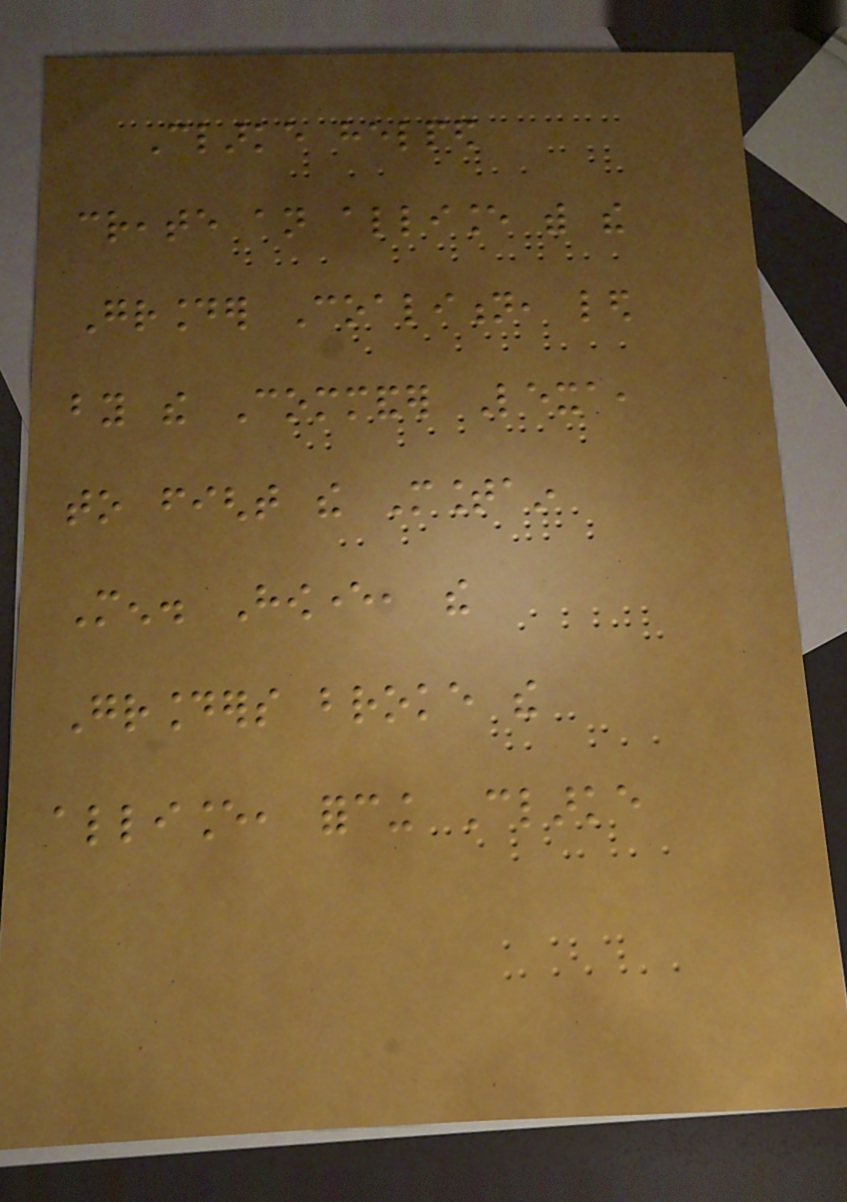Clarke helped
create an alliance with the
Grounder Coalition, led
by the Commander Lexa,
to fight the Mountain
Men. However, the
Grounders broke the
alliance, forcing Clarke
